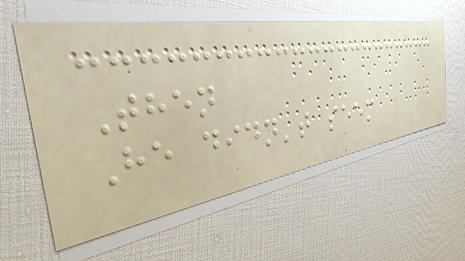Then
He didn't seem
